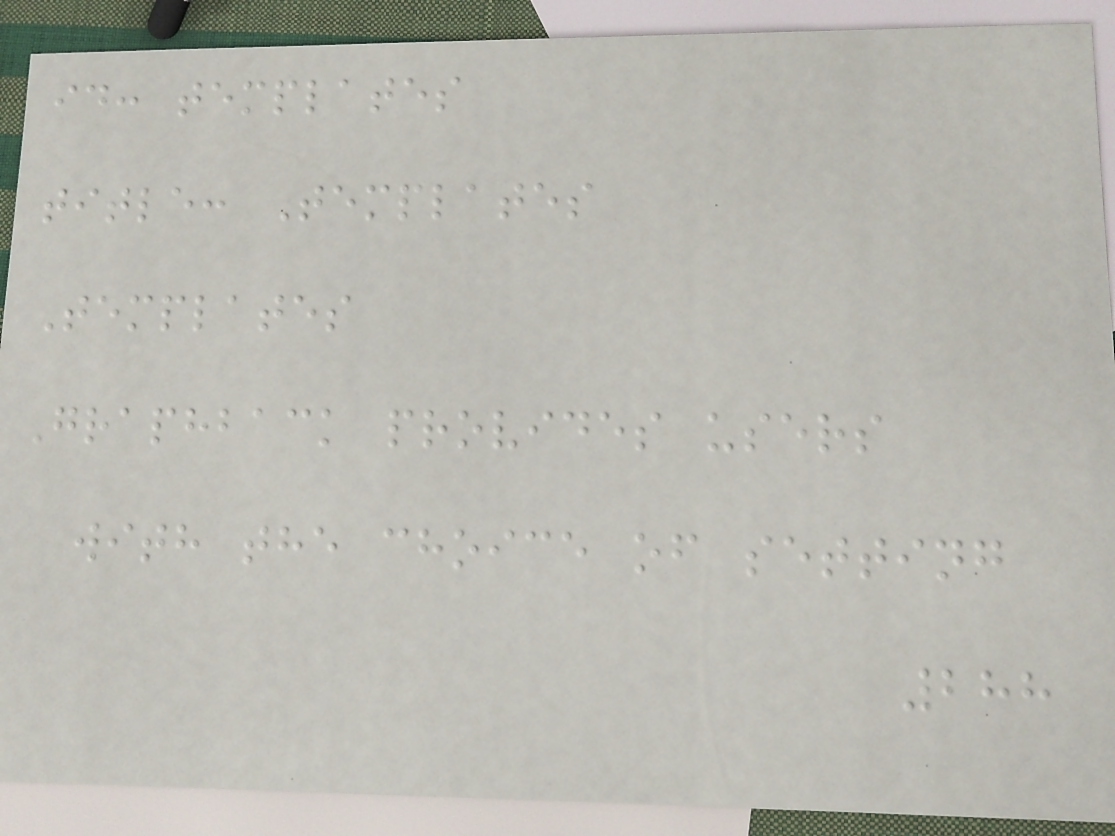id: templates
title: Templates
Templates
Graphback provides users
with the choice of setting
288
